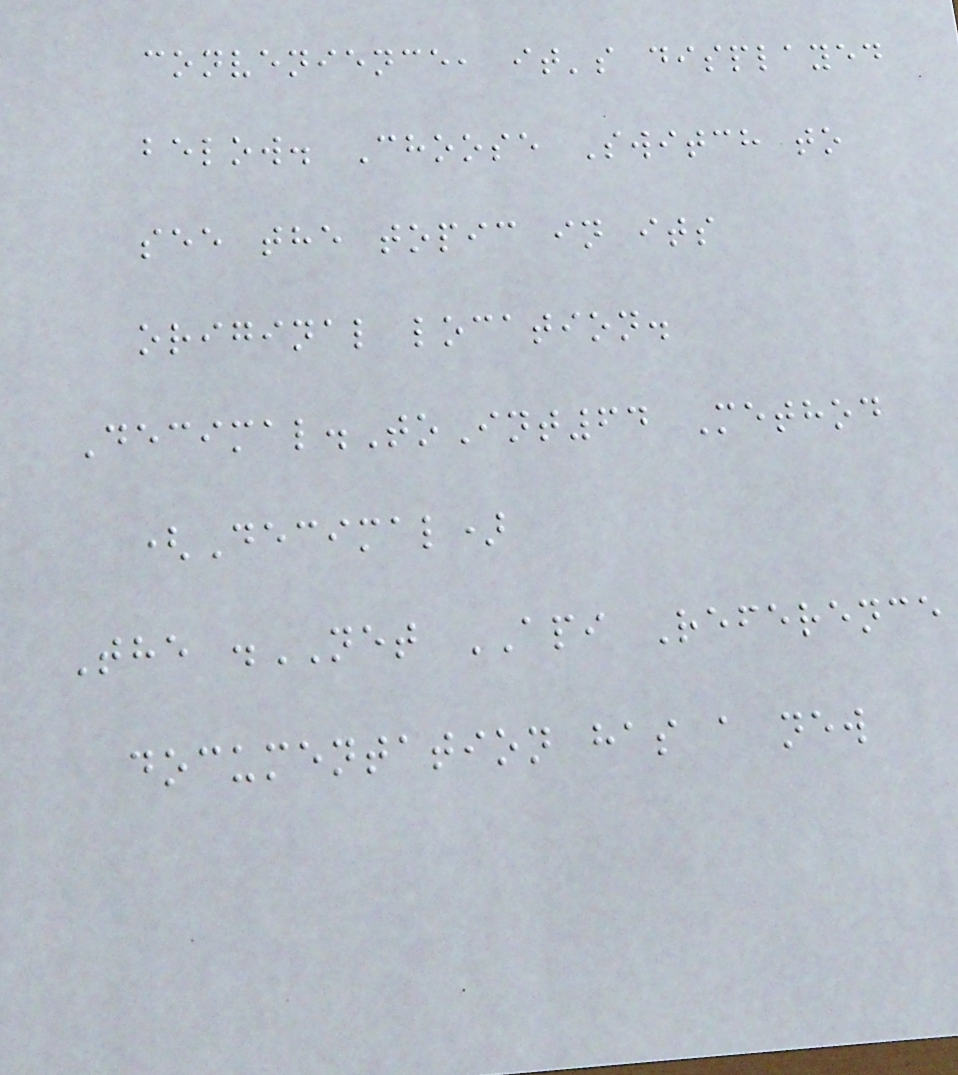convenience, it's displayed
below. Choose Switch to
see the topic in its
original location.
Decimal.ToInt64 Method
(Decimal)
The .NET API Reference
documentation has a new
